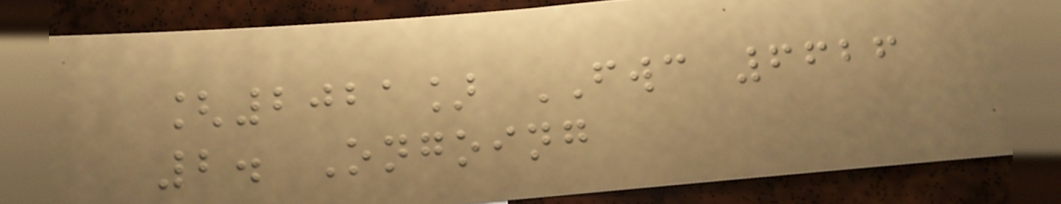[2021] FWC 6626
2. Ongoing
